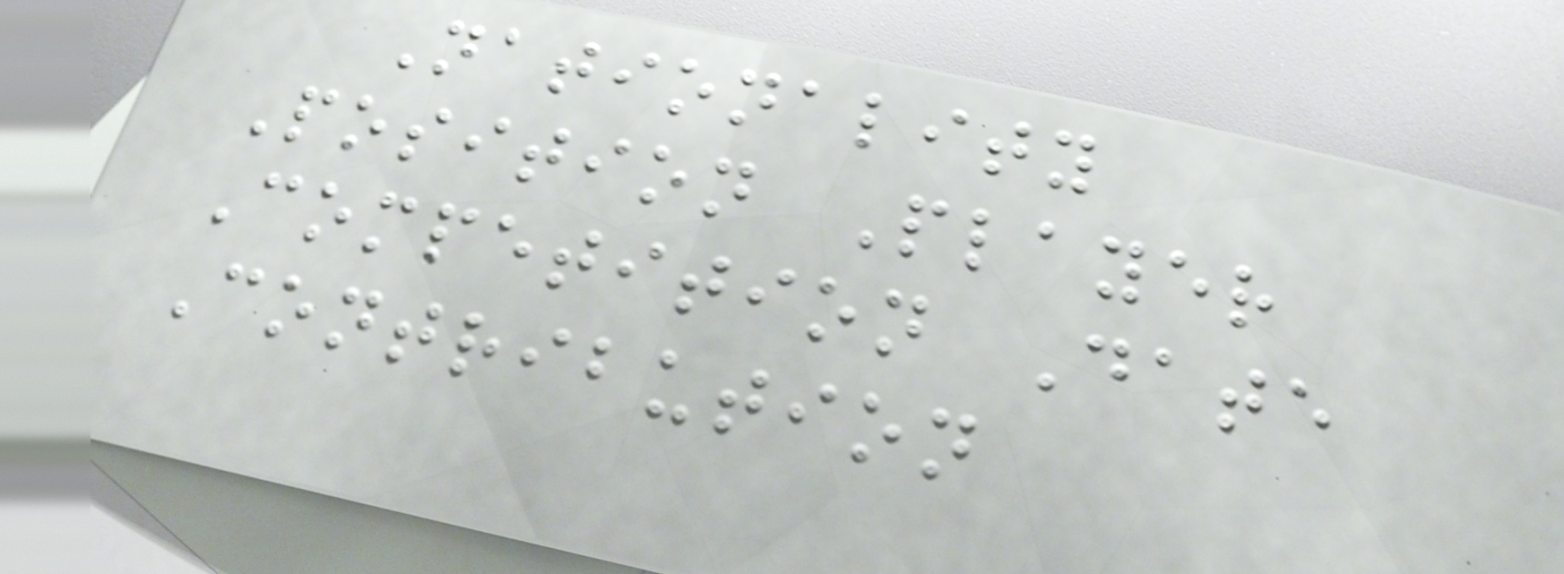Nationality
Position Player
Competition Date
Contribution
